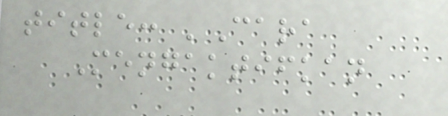title: 'Cara
Mengaktifkan
